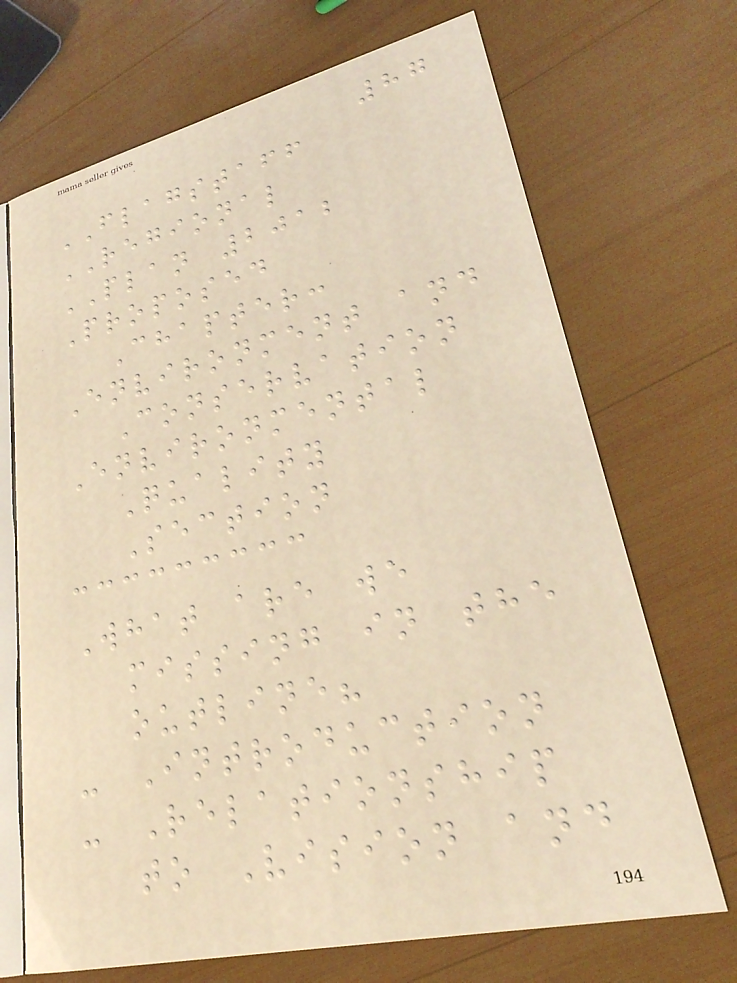87
FLAGSTAFF
REGIONAL
PLAN 2012
Proposed
Chapter:
Environment and
Conservation
Environmental
Quality
Section
What are we
missing in the
outline?
- Introduction
- Relationship
to Vision and
